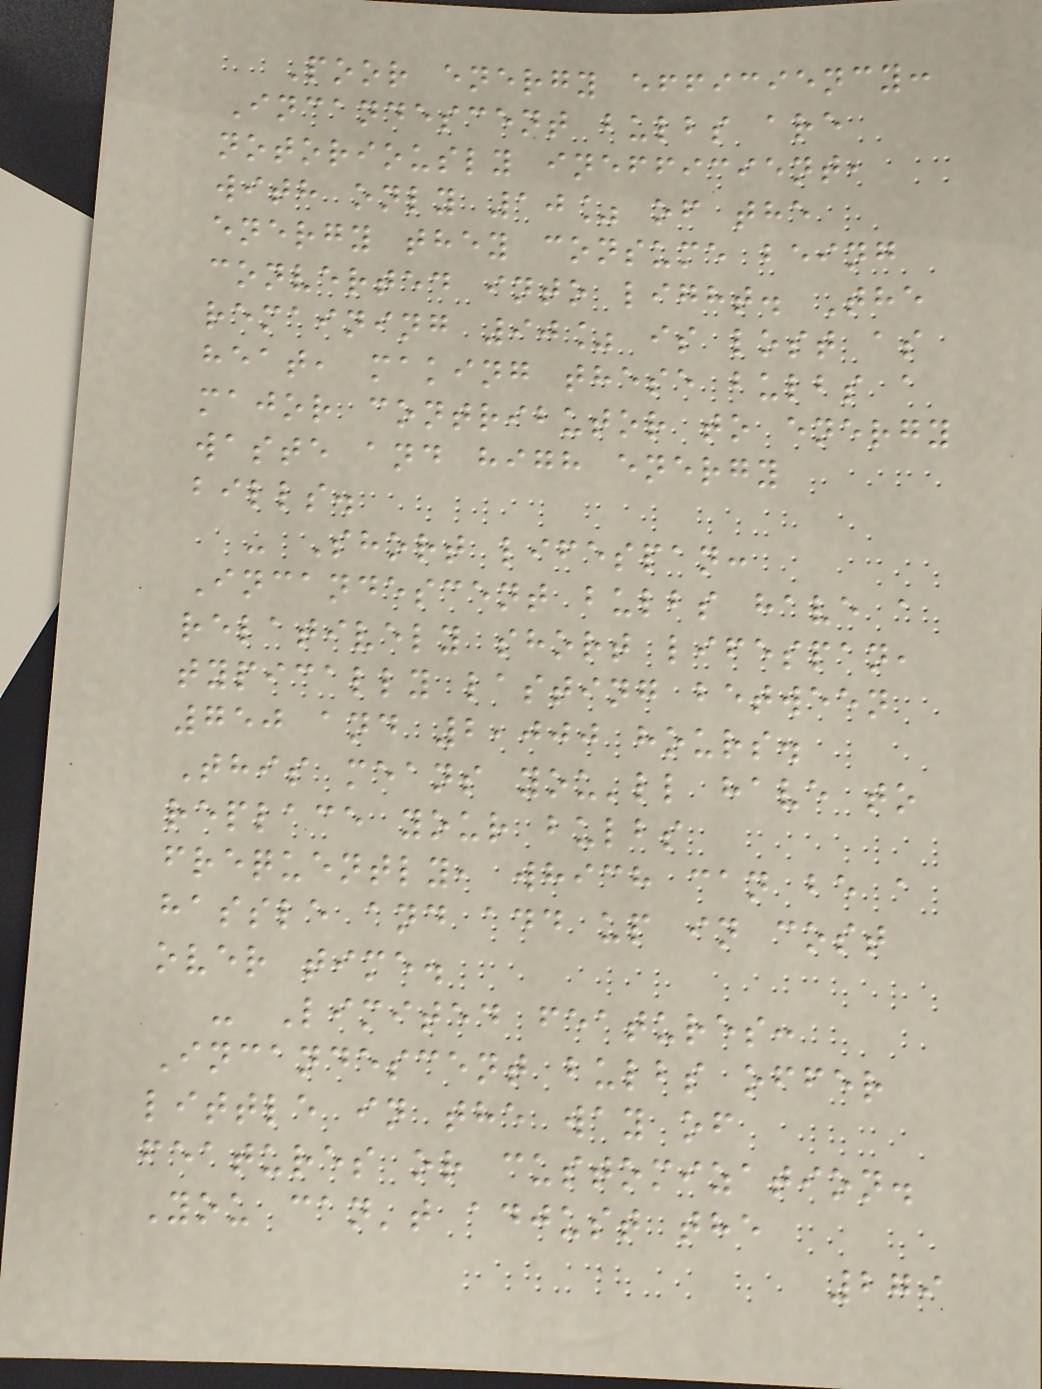Poor energy efficiency:
Incandescent bulbs are
notoriously inefficient,
with only 10% of the
energy they consume being
converted into light. The
remaining 90% is lost as
heat, making these bulbs a
major contributor to energy
waste and high energy
bills.
- Short lifespan:
Incandescent bulbs have a
relatively short lifespan,
typically lasting between
750 and 2,000 hours.
This means you'll have to
replace your bulbs
frequently, which can be a
hassle and add up in cost
over time.
- Limited features:
Incandescent bulbs offer
little in the way of
features or customization.
You can't adjust the
279
